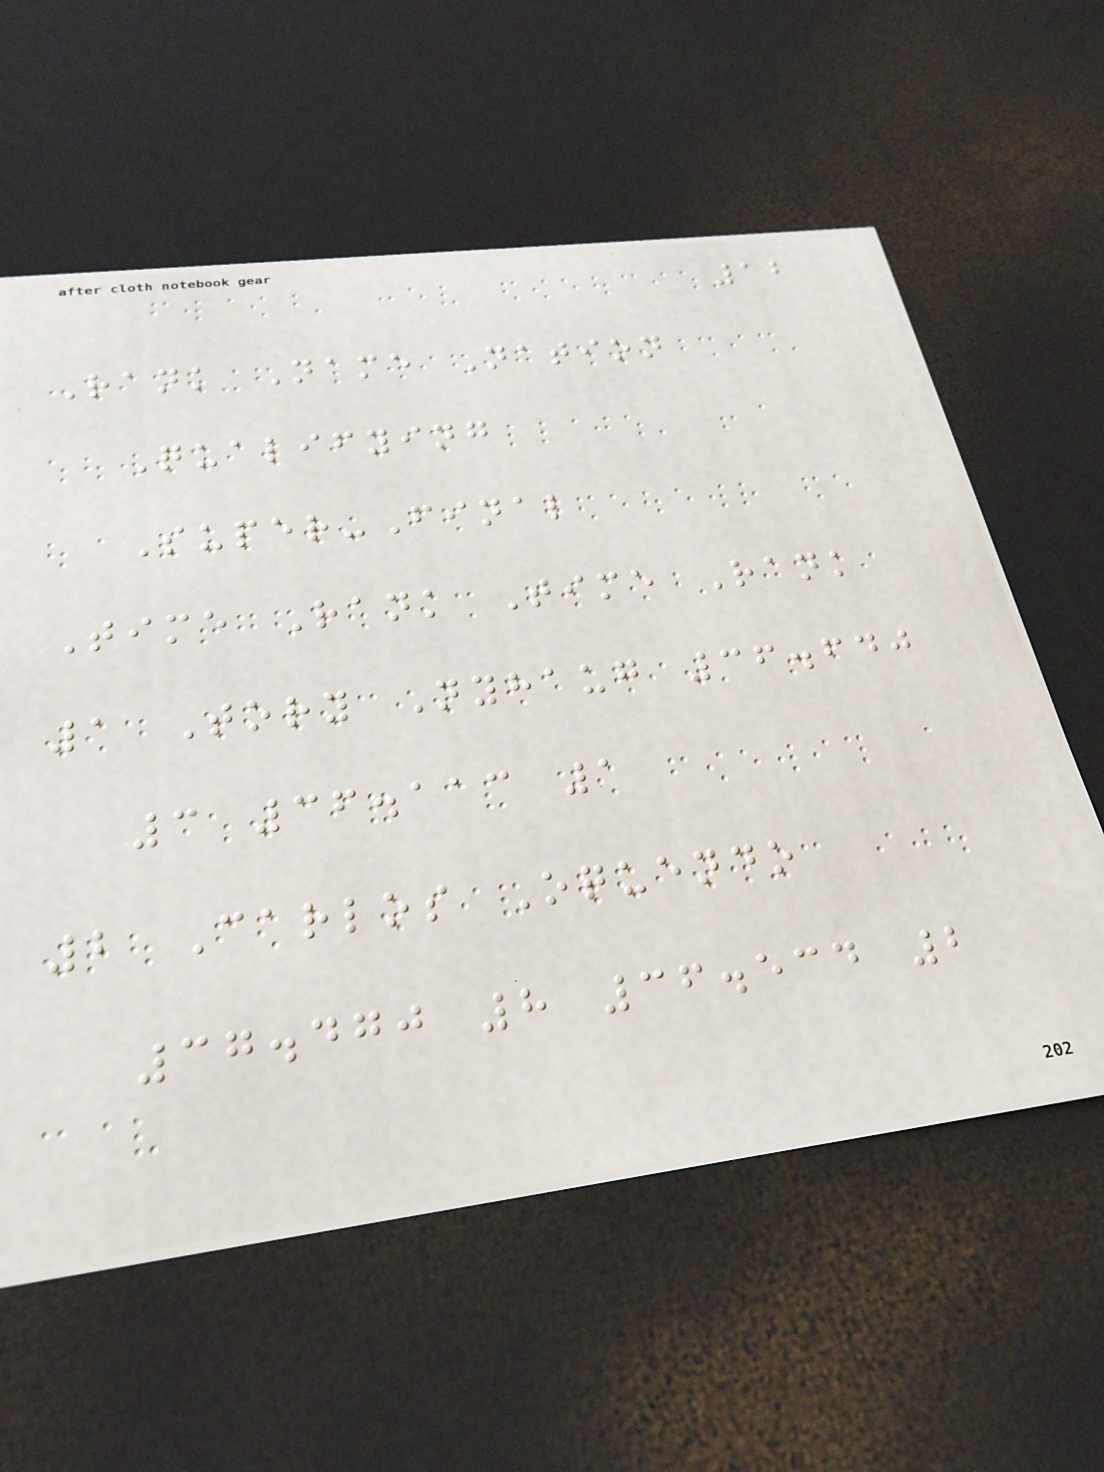12
Rank Name Nation
Qualifying
Super-Final
Time Rank Time Rank
1 Tory Nyhaug 36.640
3 36.113 1
2 Carlos Oquendo
37.470 8 36.534 2
